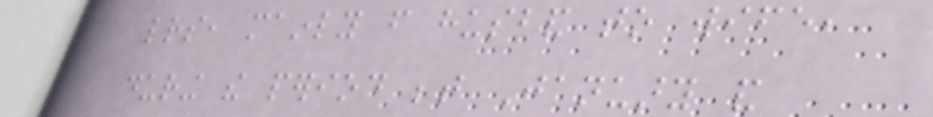letters, mainly from husband to wife,
during the period between January and
